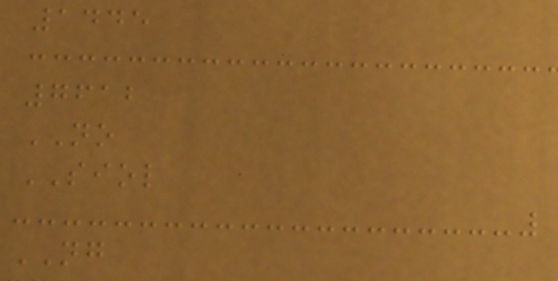1445
7612
NO
SIOL
NG
